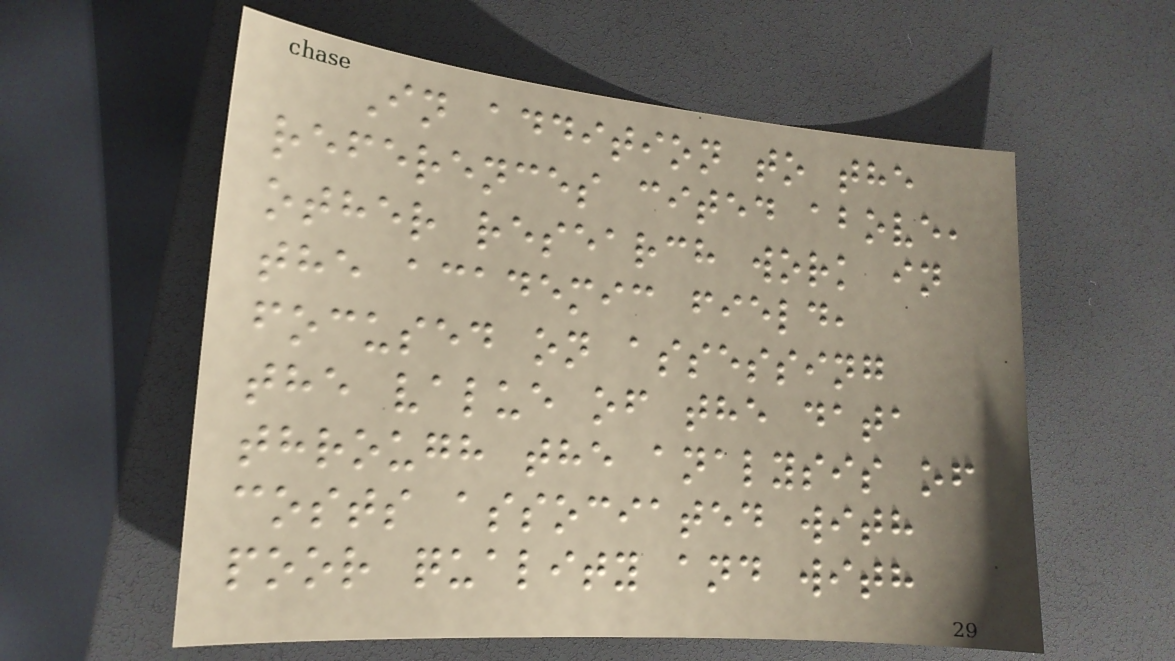In addition to the
references cited above,
other research work in
the academic field,
focused on assessing
the value of the data
through the analysis of
costs associated with
poor quality and with
